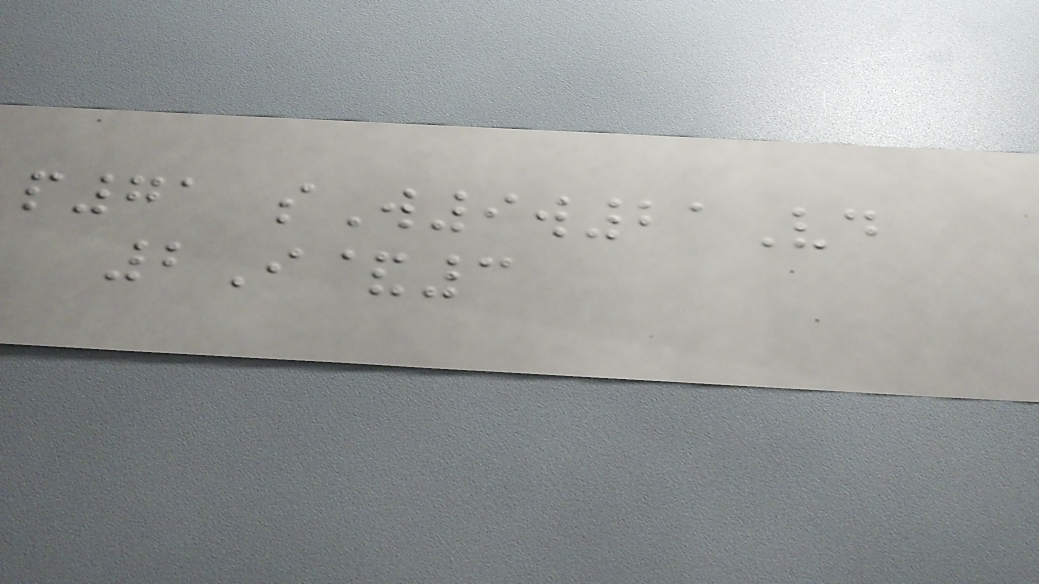p71 sW9w21Vd
2I&3
